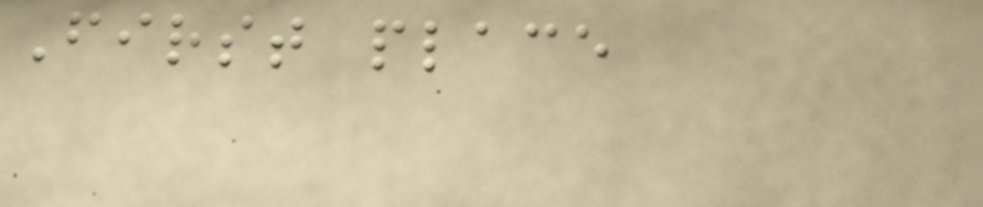First place
